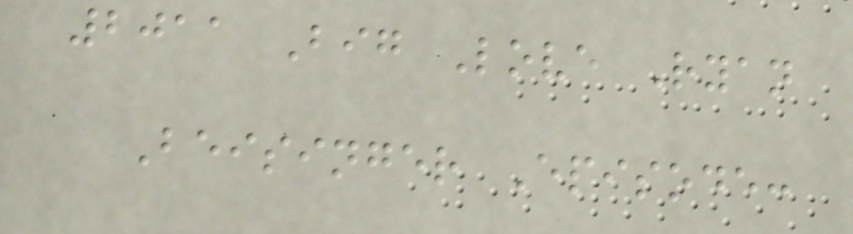2011 Big Love Ryan
Beisinger Episode:
